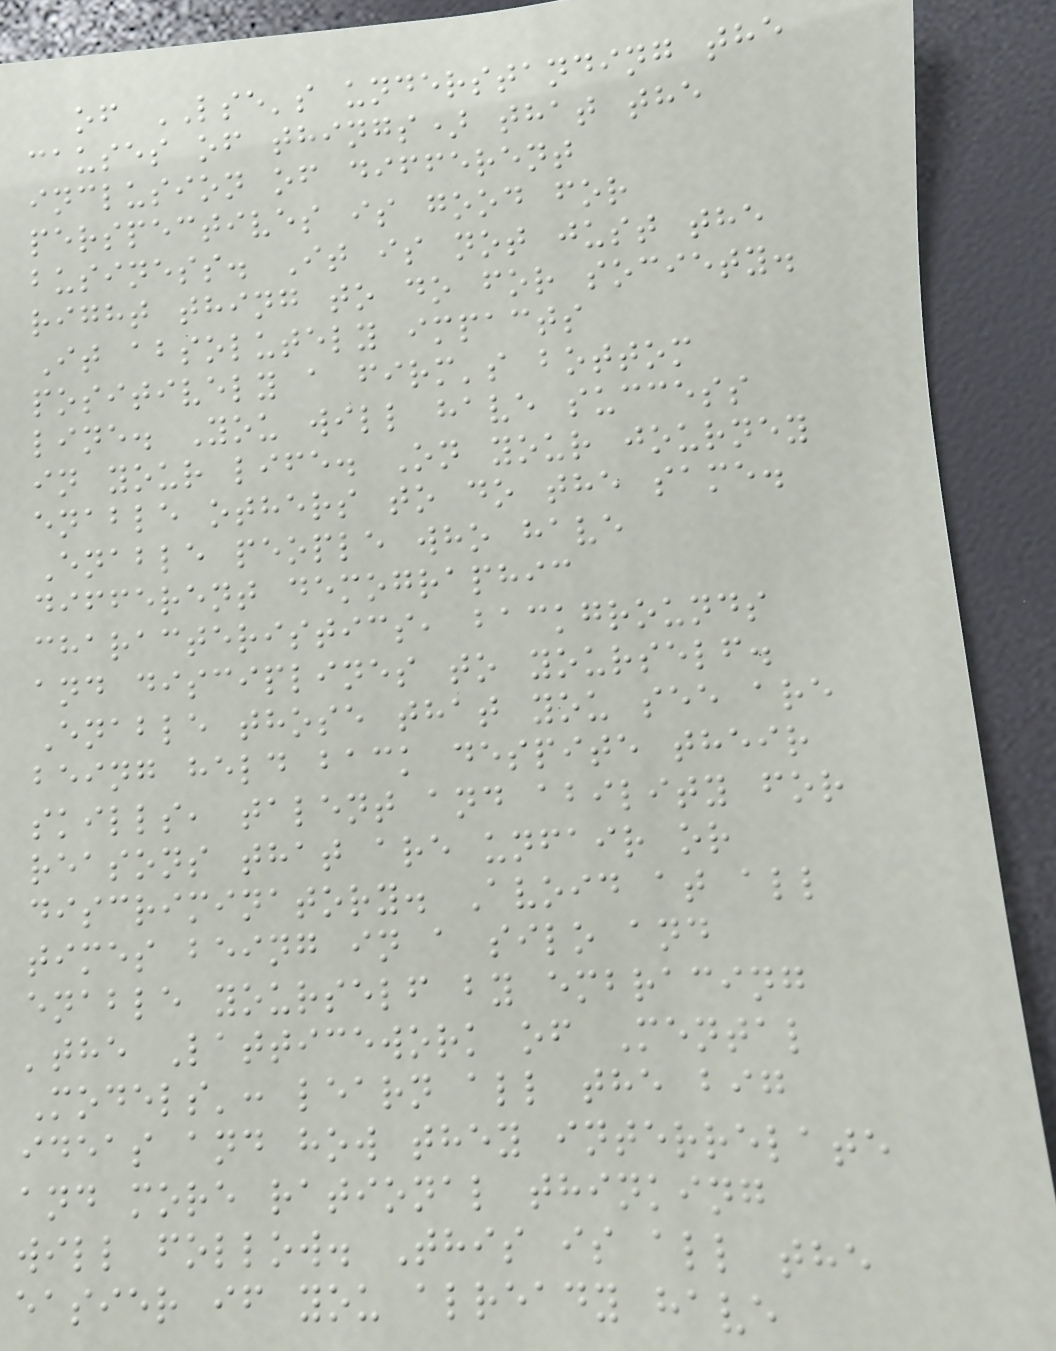of LSE's understanding the
causes of things) that the
inclusion of different
perspectives is good for
business. It is not just the
right thing to do for society.
It absolutely impacts
positively a firm's bottom
line. You will have success
in your life. On your journey
enable others to do the same.
Enable people who have
different demographic
characteristics, backgrounds
and disciplines to yourself.
Enable those that you see are
being held back despite their
skills, talent and ability for
reasons that are unfair or
discriminatory. Avoid at all
times being in a silo and
enable yourself by embracing
'the Latticework of Mental
Models': learn all the big
ideas and how they interrelate
and more rational thinking
will follow. This is all the
easier if you already have
